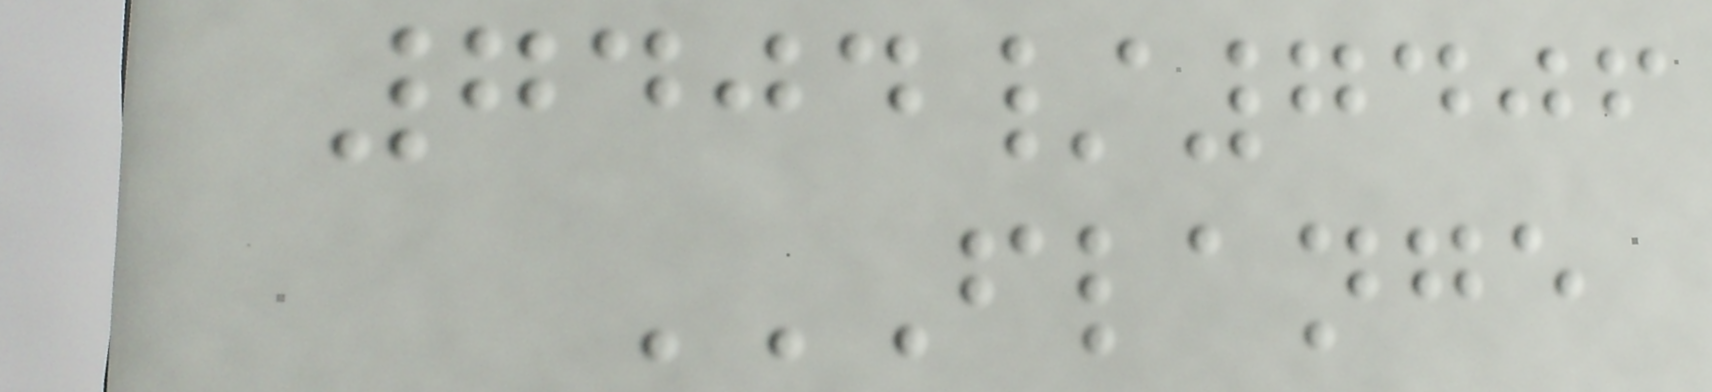7404/7406
FLANGE
